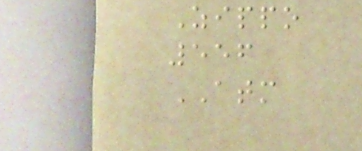Zippo
556
ATM
